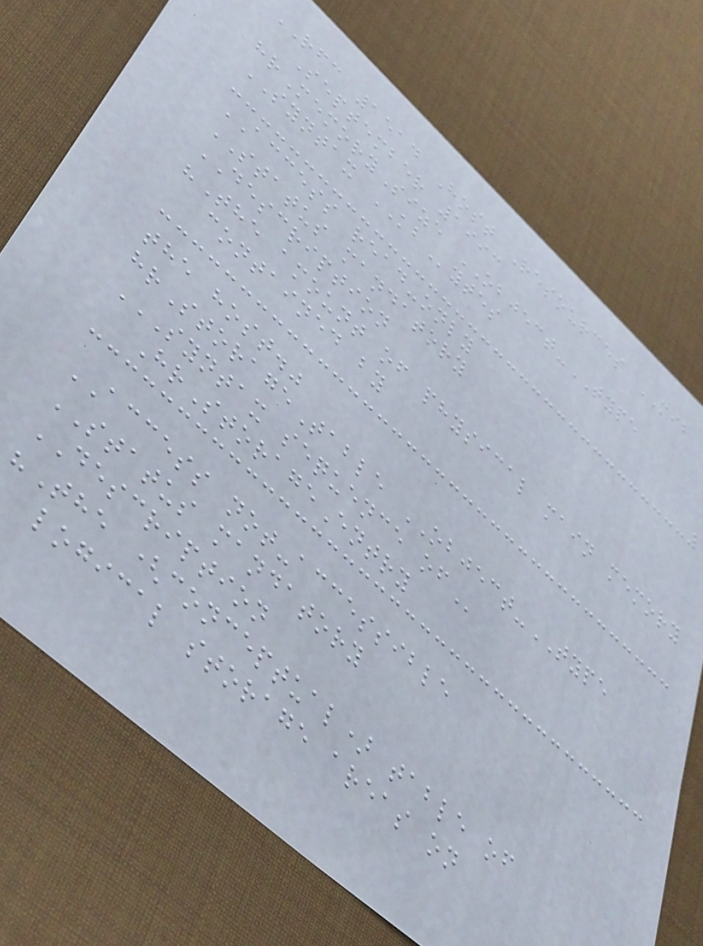RFC 1514 Host Resources MIB
September 1993
hrMemorySize OBJECT-TYPE
SYNTAX KBytes
ACCESS read-only
STATUS mandatory
DESCRIPTION
"The amount of physical main memory
contained by
the host."
hrStorageTable OBJECT-TYPE
SYNTAX SEQUENCE OF
HrStorageEntry
ACCESS not-accessible
STATUS mandatory
DESCRIPTION
"The (conceptual) table of
logical storage areas on
